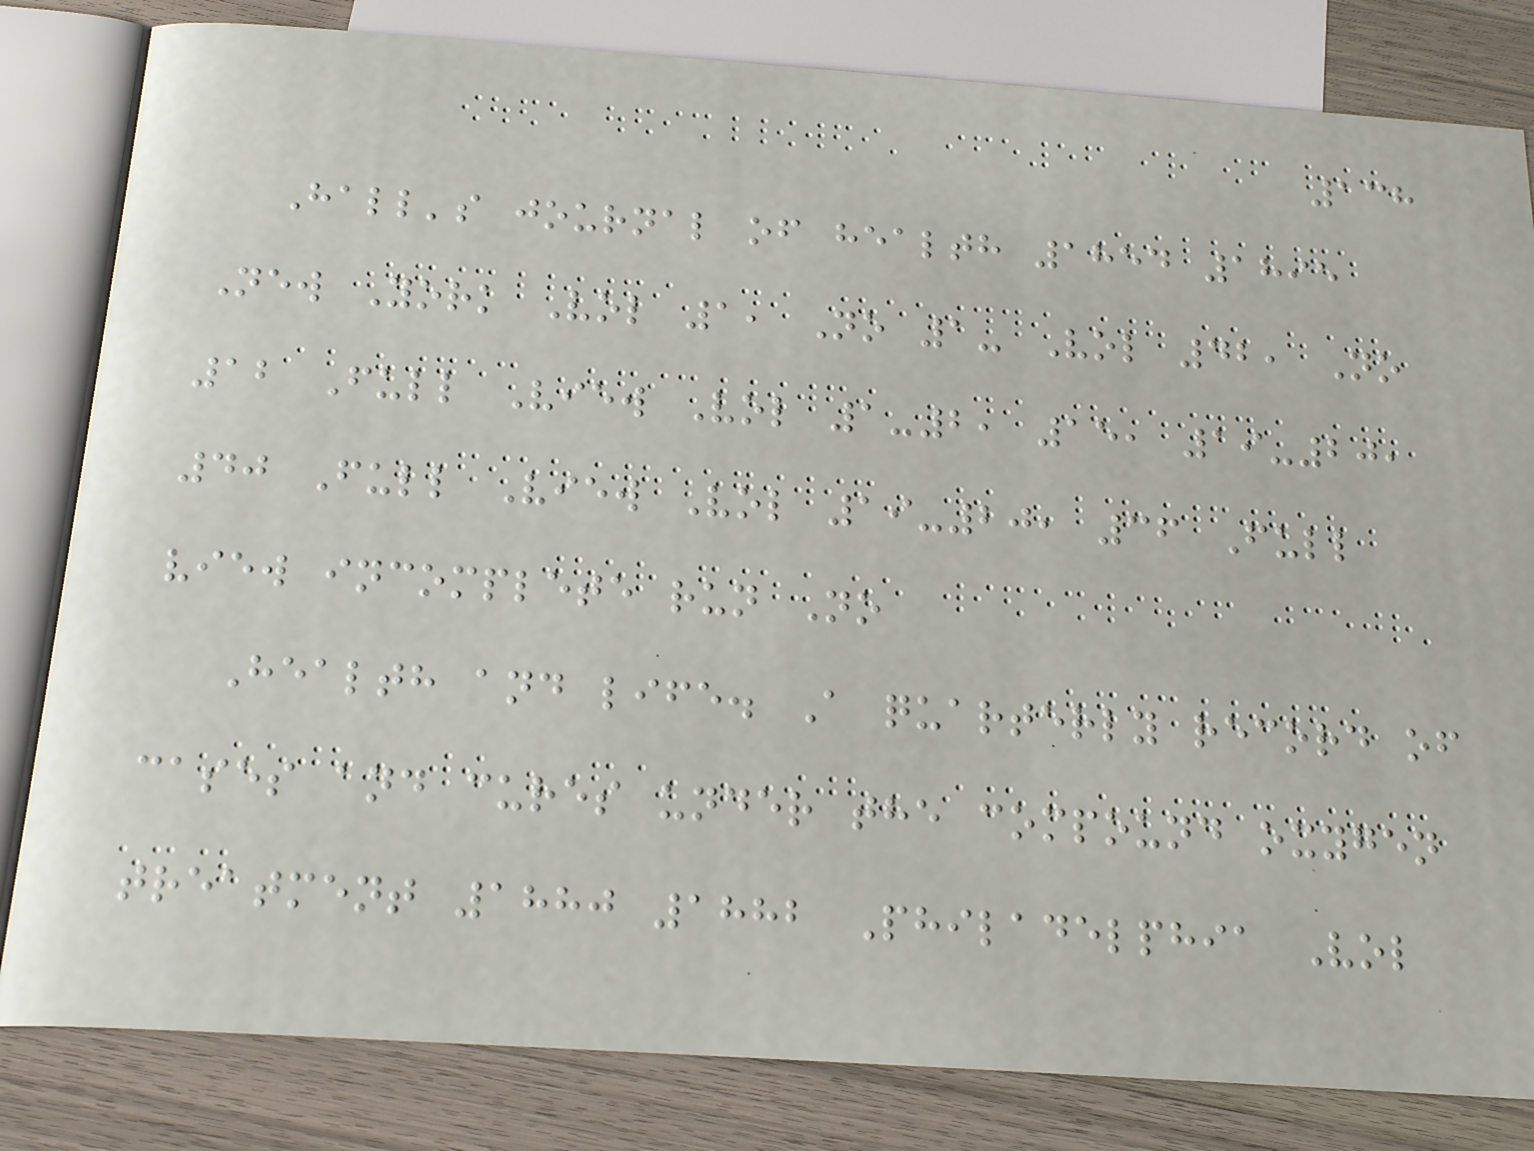138
Hall's journal of health 1854 1895
New York Vol 1, No 1- Vol 42, No
12 Full View Vol 1-2, 15, 19-20,
40 Full View Vol 19-20, 36 Full
view incomplete run No
Health and life. A quarterly record of
cases and cures under the compound oxygen
treatment 1880 1882 Philadelphia Vol
